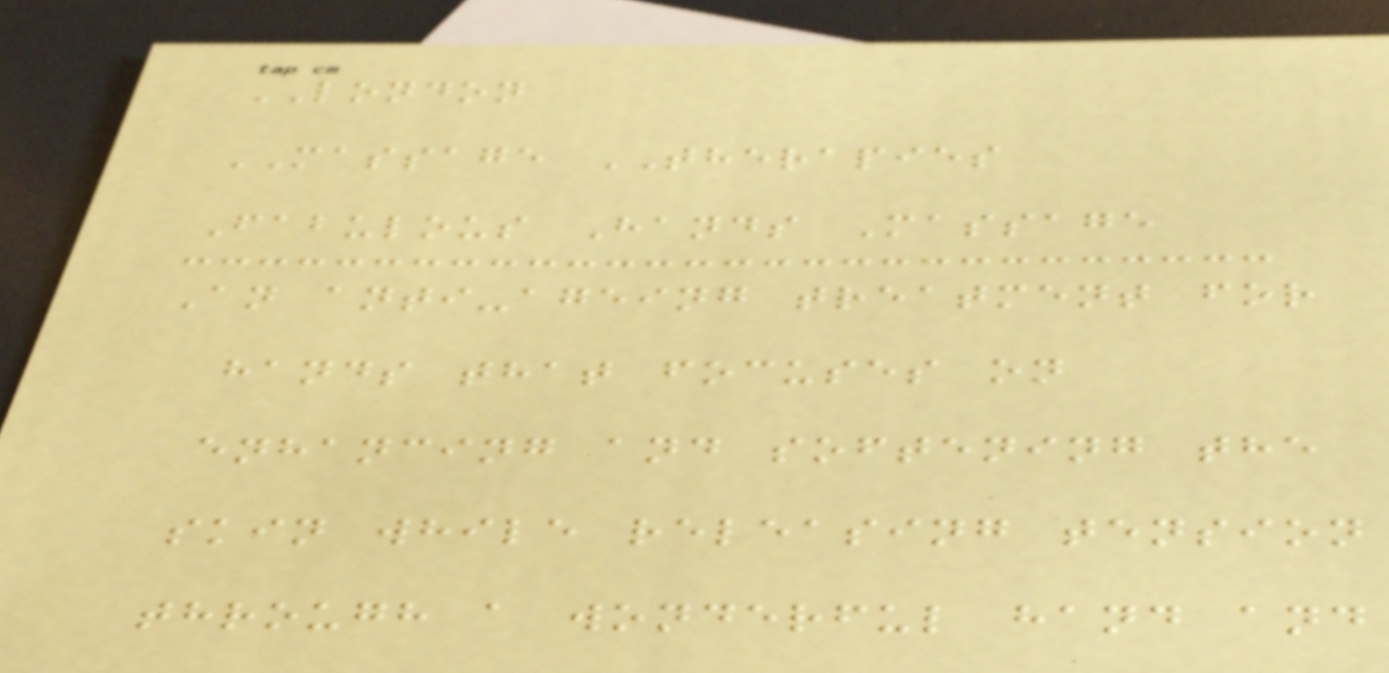LONDON
MASSAGE THERAPIES
Fabulous Hands Massage
An anti-ageing treatment for
hands that focuses on
enhancing and softening the
skin while releasing tension
through a wonderful hand and
